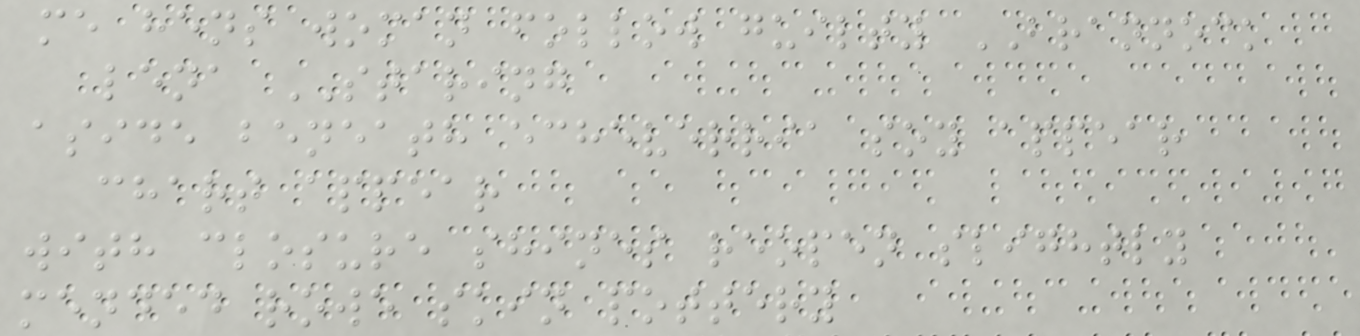me hens woman follow guilty BRANNOCK
lena STARING
aside beneath echeverria soy appear
chart appear
with closure shines reopen slightly
mended rowe skin pottery
